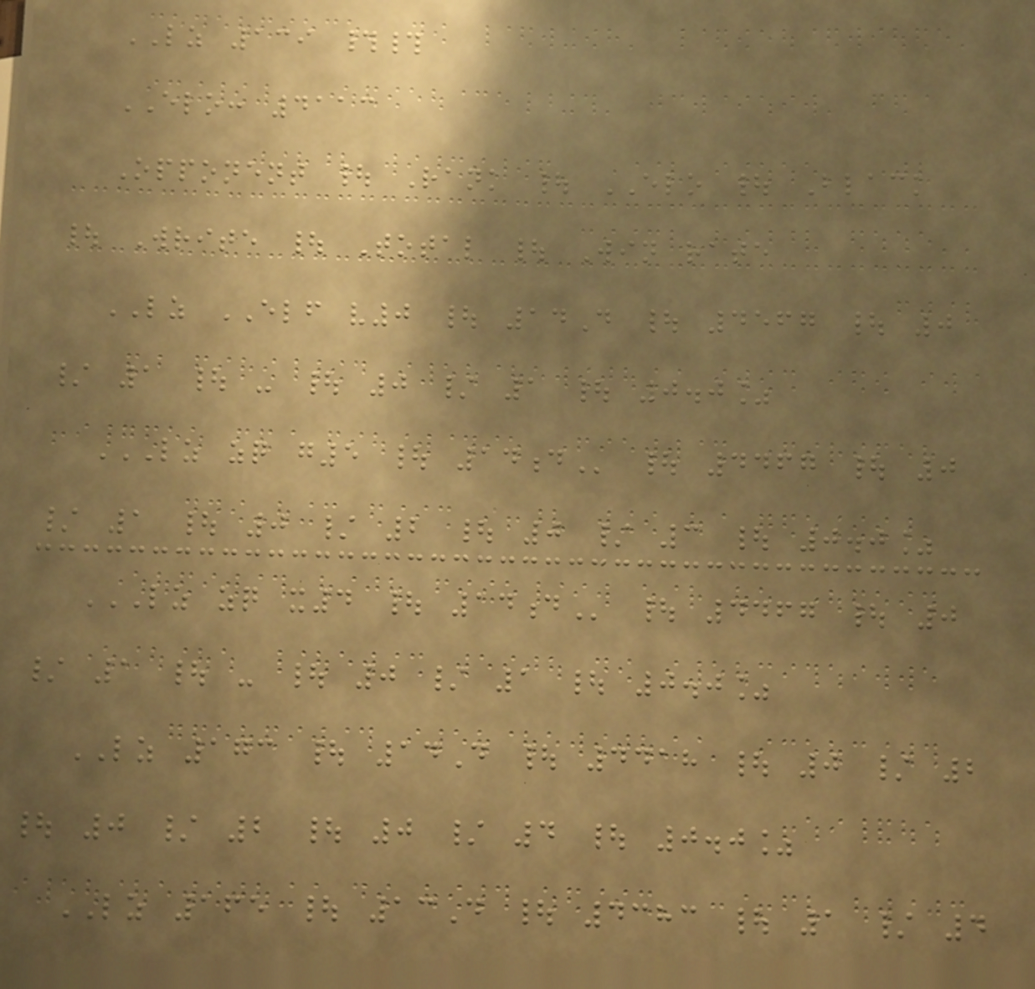LZ 139 ##
ELO: 4113
Opponent | Rank | ELO | Black
| Write | Total | Win rate
LZ ELF v0 | 14D | 4567 | 0
/ 1 | - | 0 / 1 | 0.0%
LZ ZQ G5 | 14D | 4467 | 0
/ 1 | 0 / 2 | 0 / 3 | 0.0%
LZ ZQ X4 | 14D | 4467 | 0
/ 1 | - | 0 / 1 | 0.0%
LZ 173 | 14D | 4418 | 0 / 2
| 0 / 2 | 0 / 4 | 0.0%
LZ 165 | 13D | 4383 | 1 / 4
